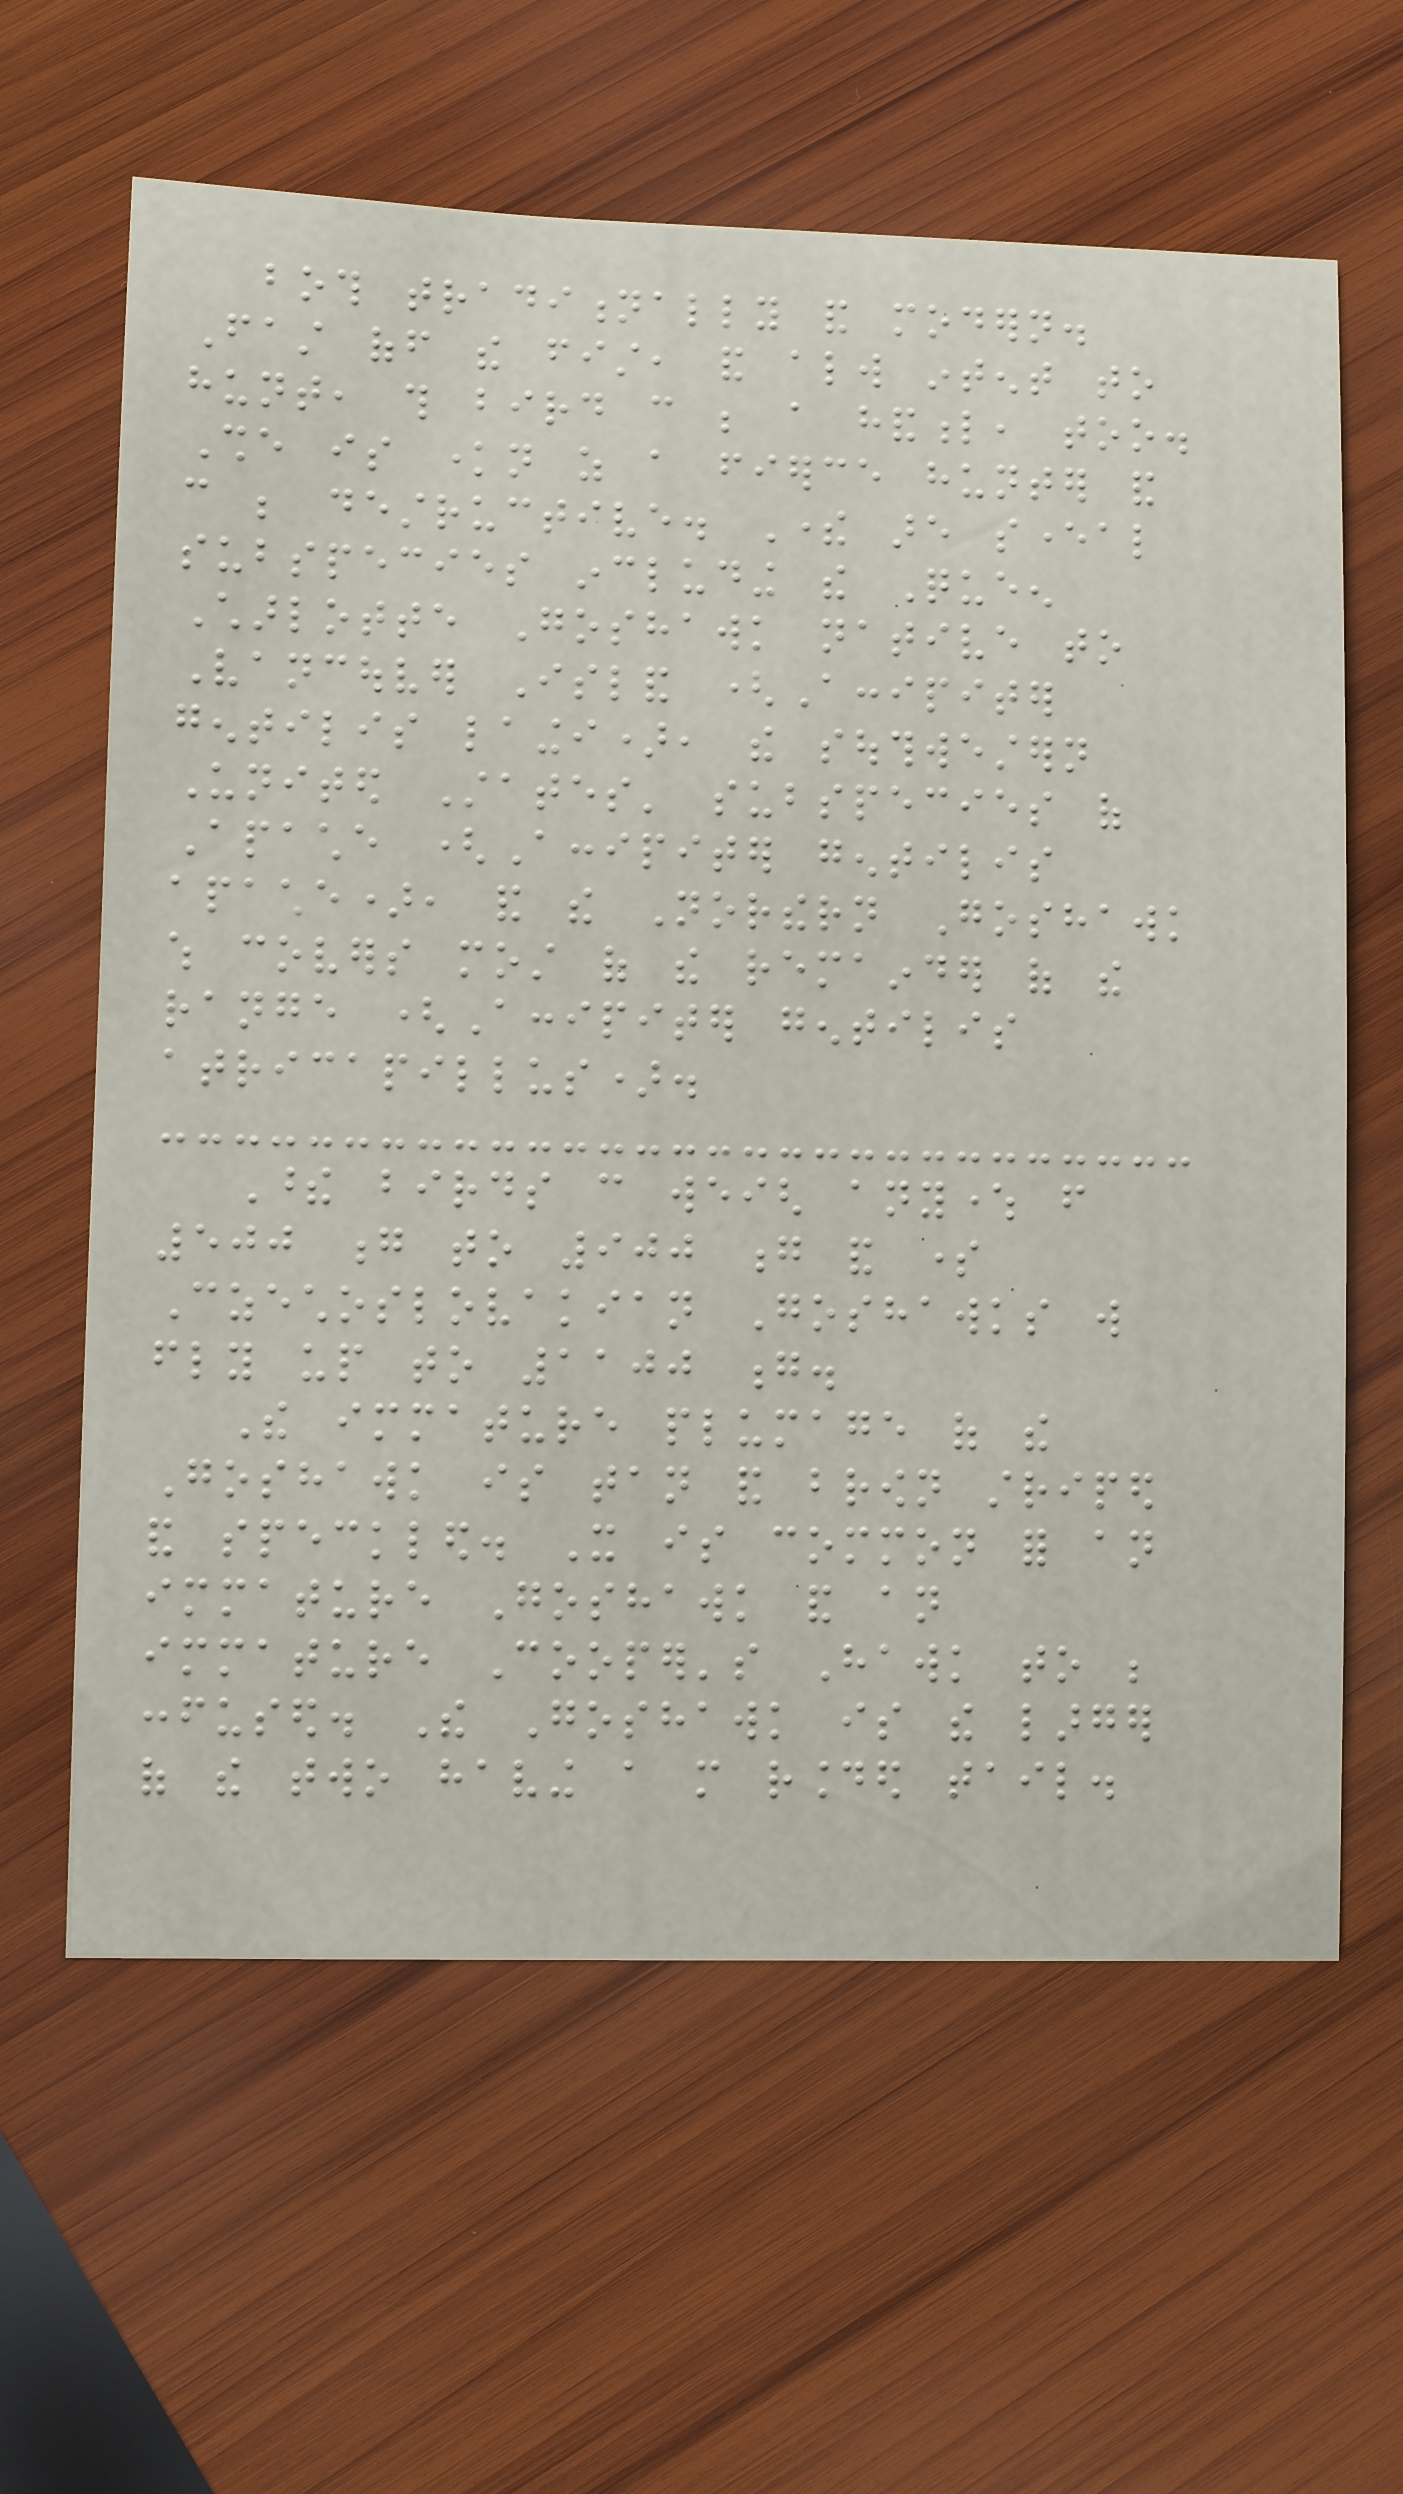both traditionally and modern.
Fast off the fist, and always intent to
hunt, this bird can be a handful, too.
She is known as a fierce hunter and
can be destructive. There are several
subspecies including the Queen
Charlotte Goshawk native to
Vancouver Island (Accipiter
gentilis laingi), the southwestern
United States' subspecies of
Apache (Accipiter gentilis
apache), and the Northern Goshawk
which covers most of the remainder of the
range (Accipiter gentilis
atricapillus).
These birds can weigh anywhere from
500 g to 900 g and some
Czechoslovakian Goshawks will
fly up to 1100 g.
The immature plumage of the
Goshawk is tan and brown striped
and speckled. It is common for an
immature Goshawk and an
immature Cooper's Hawk to be
confused. The Goshawk is the larger
of the two having a more rounded tail.
